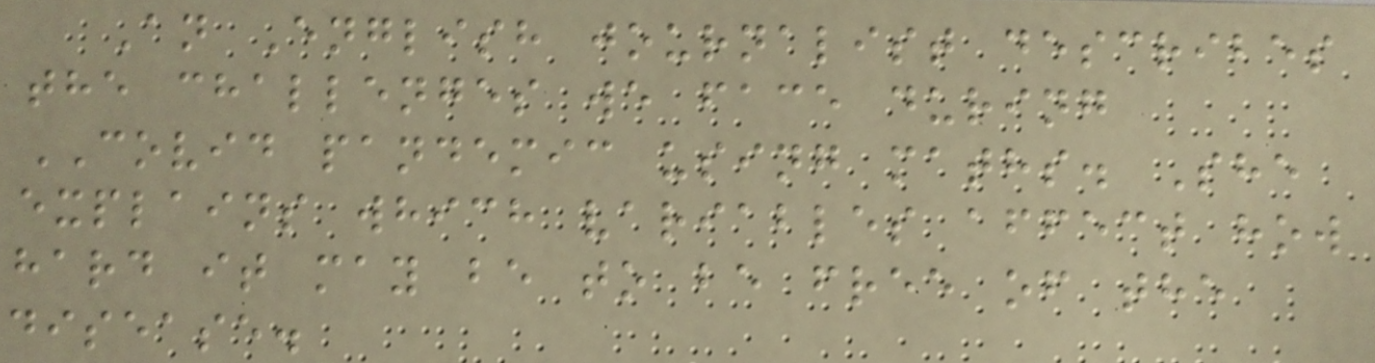An English journalist describes
the challenges we face during
COVID pandemic using maths. She
explains which variables affect how
hard it may be to be free of the
disease.
